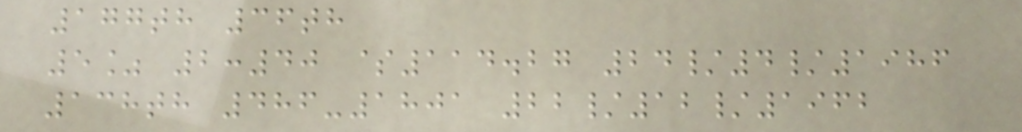177th 36th
5% 2:40 $114.27 24/4/1986
138th 486-1801 22/12/1962
